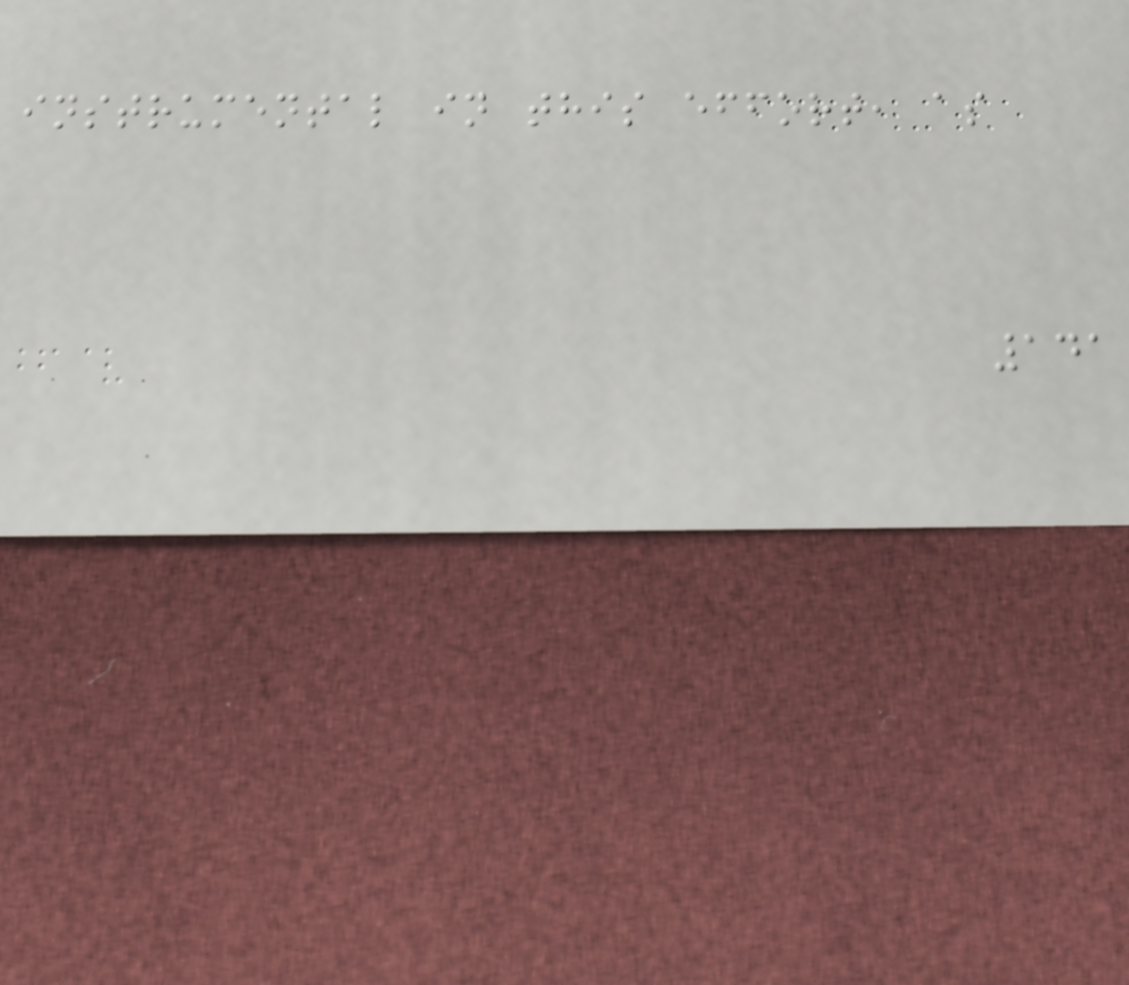instrumental in this effort, as
141
